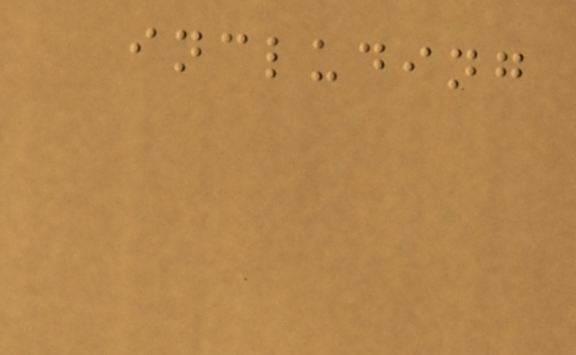including
